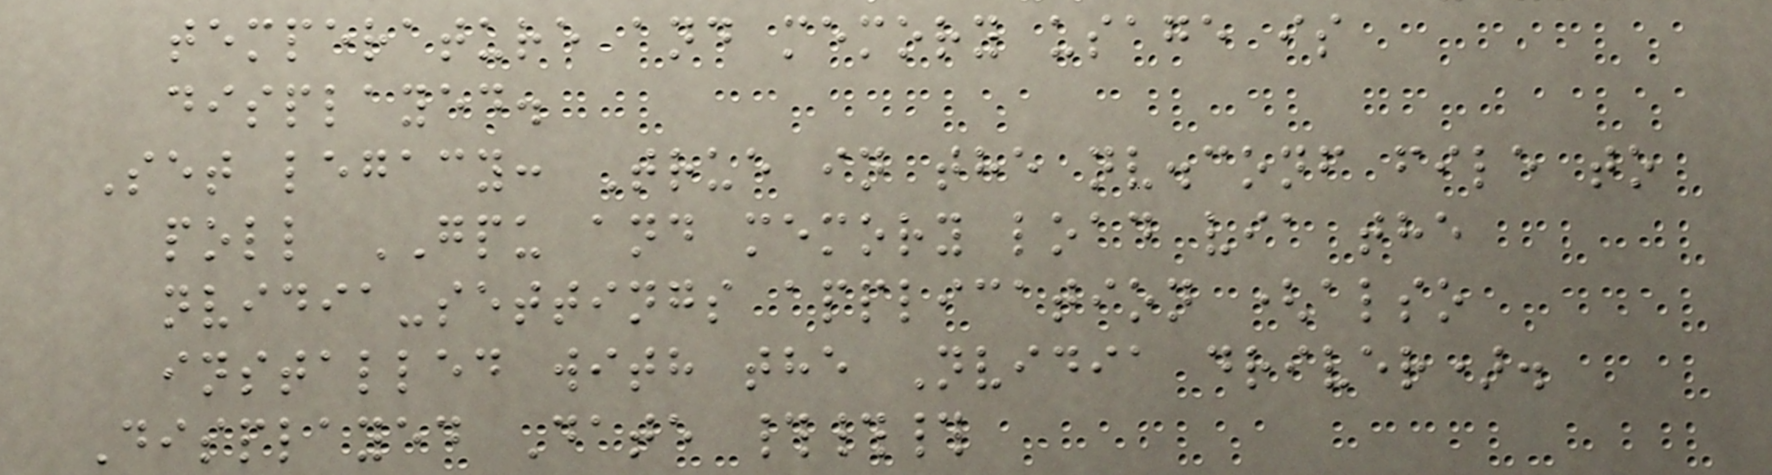temperature and memory usage is
displayed.
Set legacy: True in the nv.conf file to
poll GPU and memory load via the
nvidia-settings application (also
installed with the Nvidia driver).
Displayed Date ###
